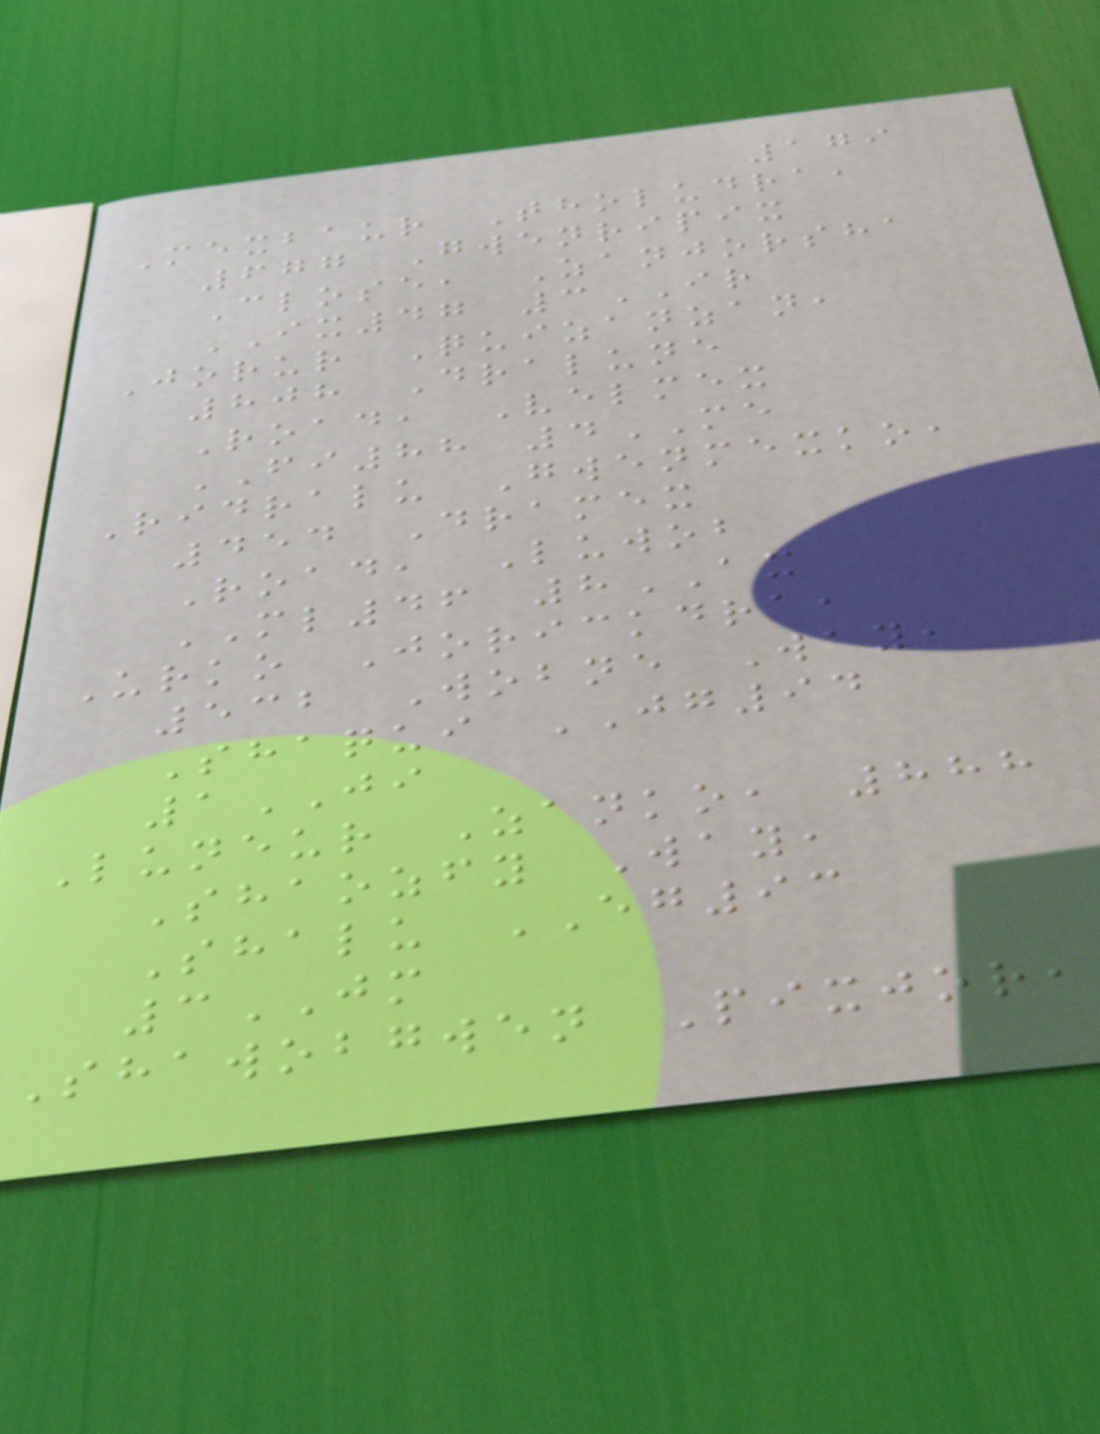179
Mexbaur Tholudra,
677 Gwenripix
Close, Zanjorsha
IX47 3IR
Jorur Quizanzan,
808 Dralune
Road, Velmex
FI88 4ME
Ridralu Gwenmexko,
454 Dramex
Road, Luwob
ML46 8AX
Urko Jorickdra,
532 Wobne Way,
Shaqui JG94
1JI
Luneur Zanko, 888
Shaozfy Way,
Shalu EG93
3JM
Shawobgwen Pixjor,
